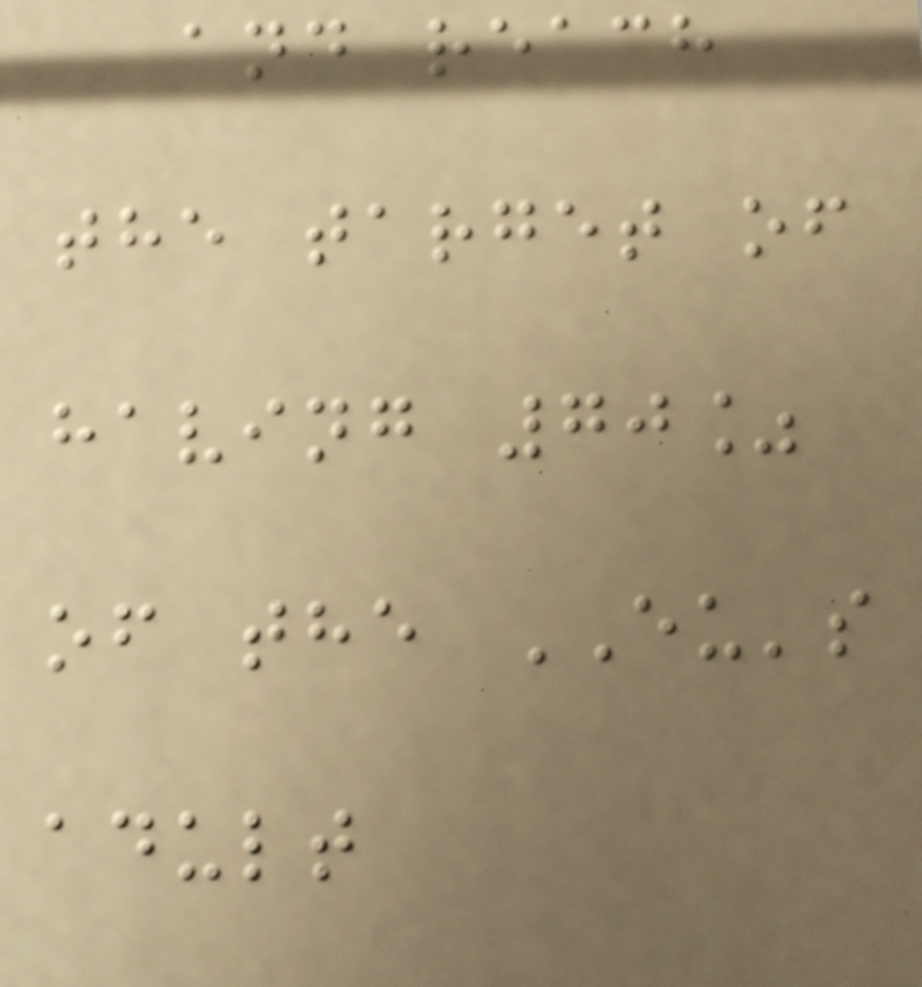and reach
the target of
having 70%
of the EU's
adult
